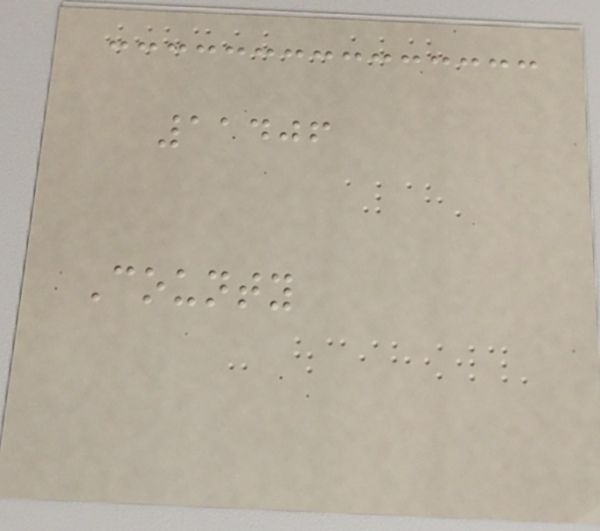11406
County
